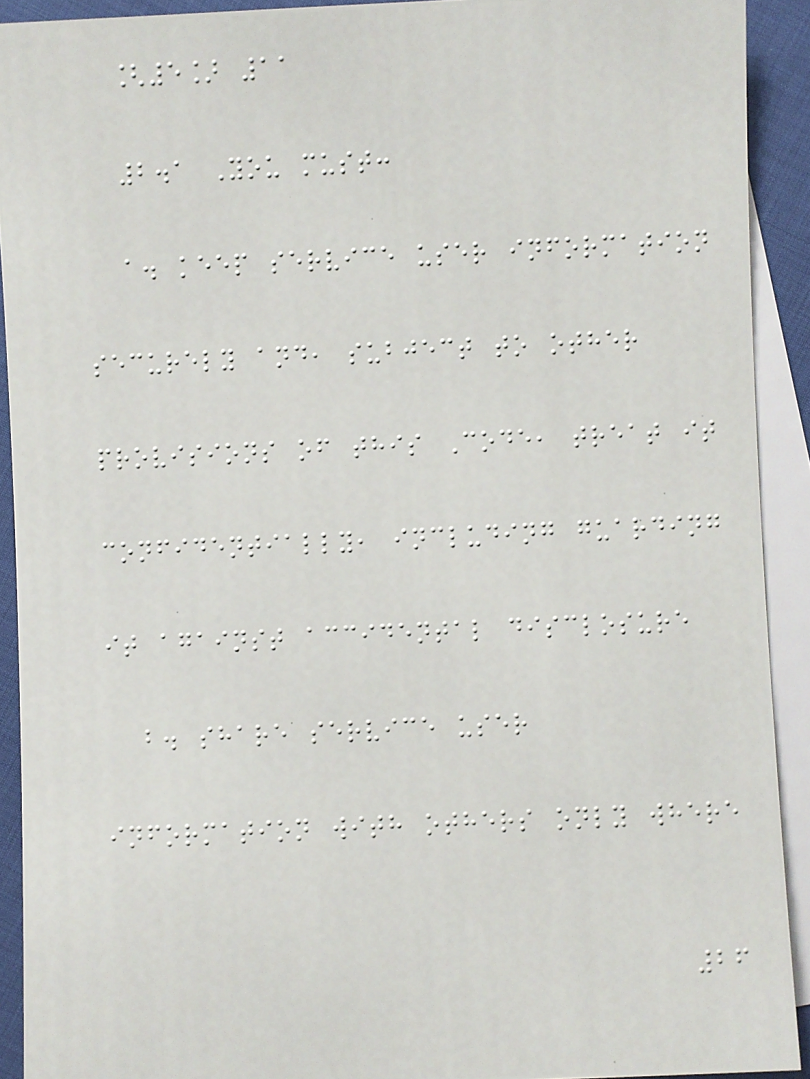[5] 11
2.1 You must:
a. keep service user information
securely and, subject to other
provisions of this Code, treat it
confidentially, including guarding
it against accidental disclosure
b. share service user
information with others only where
26
